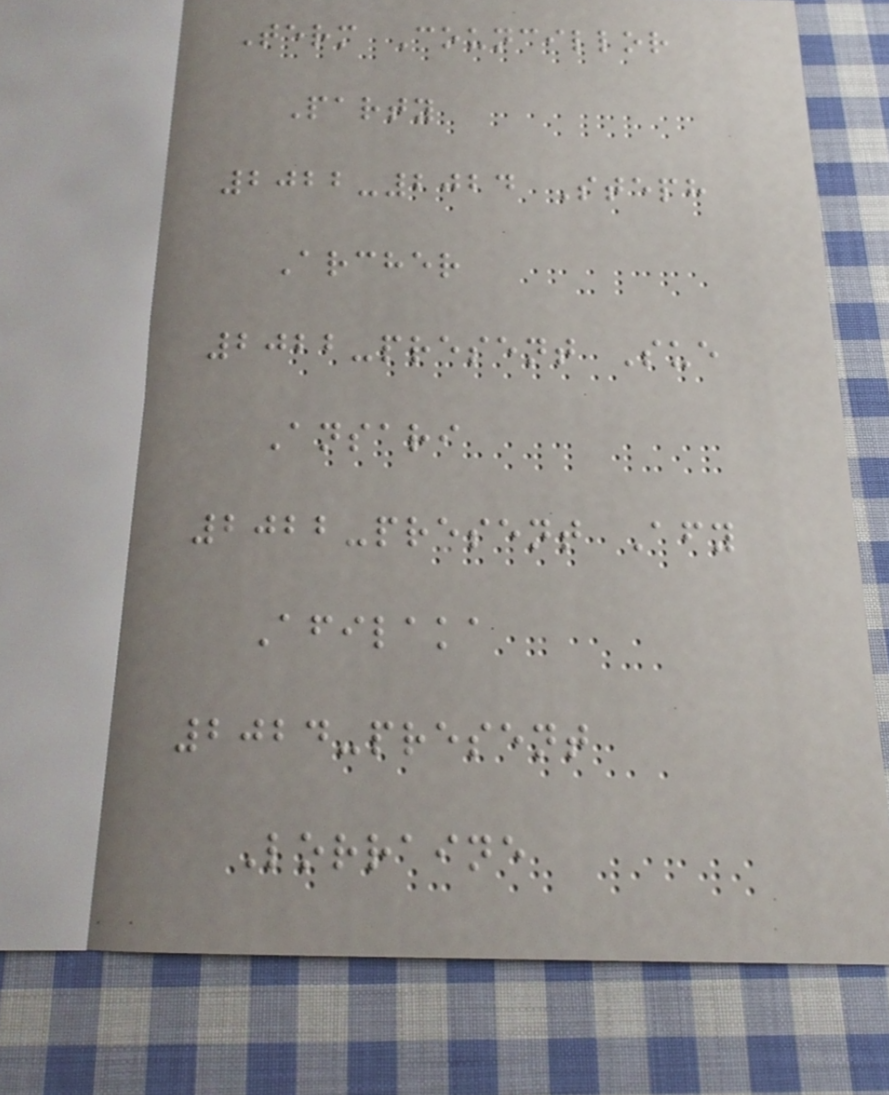Term Councillor
Party
2022-2024 Steph
Archer
2022-present Sue
Ansari
2022-present Afy
Afilaka
2024-present
Lorraine
